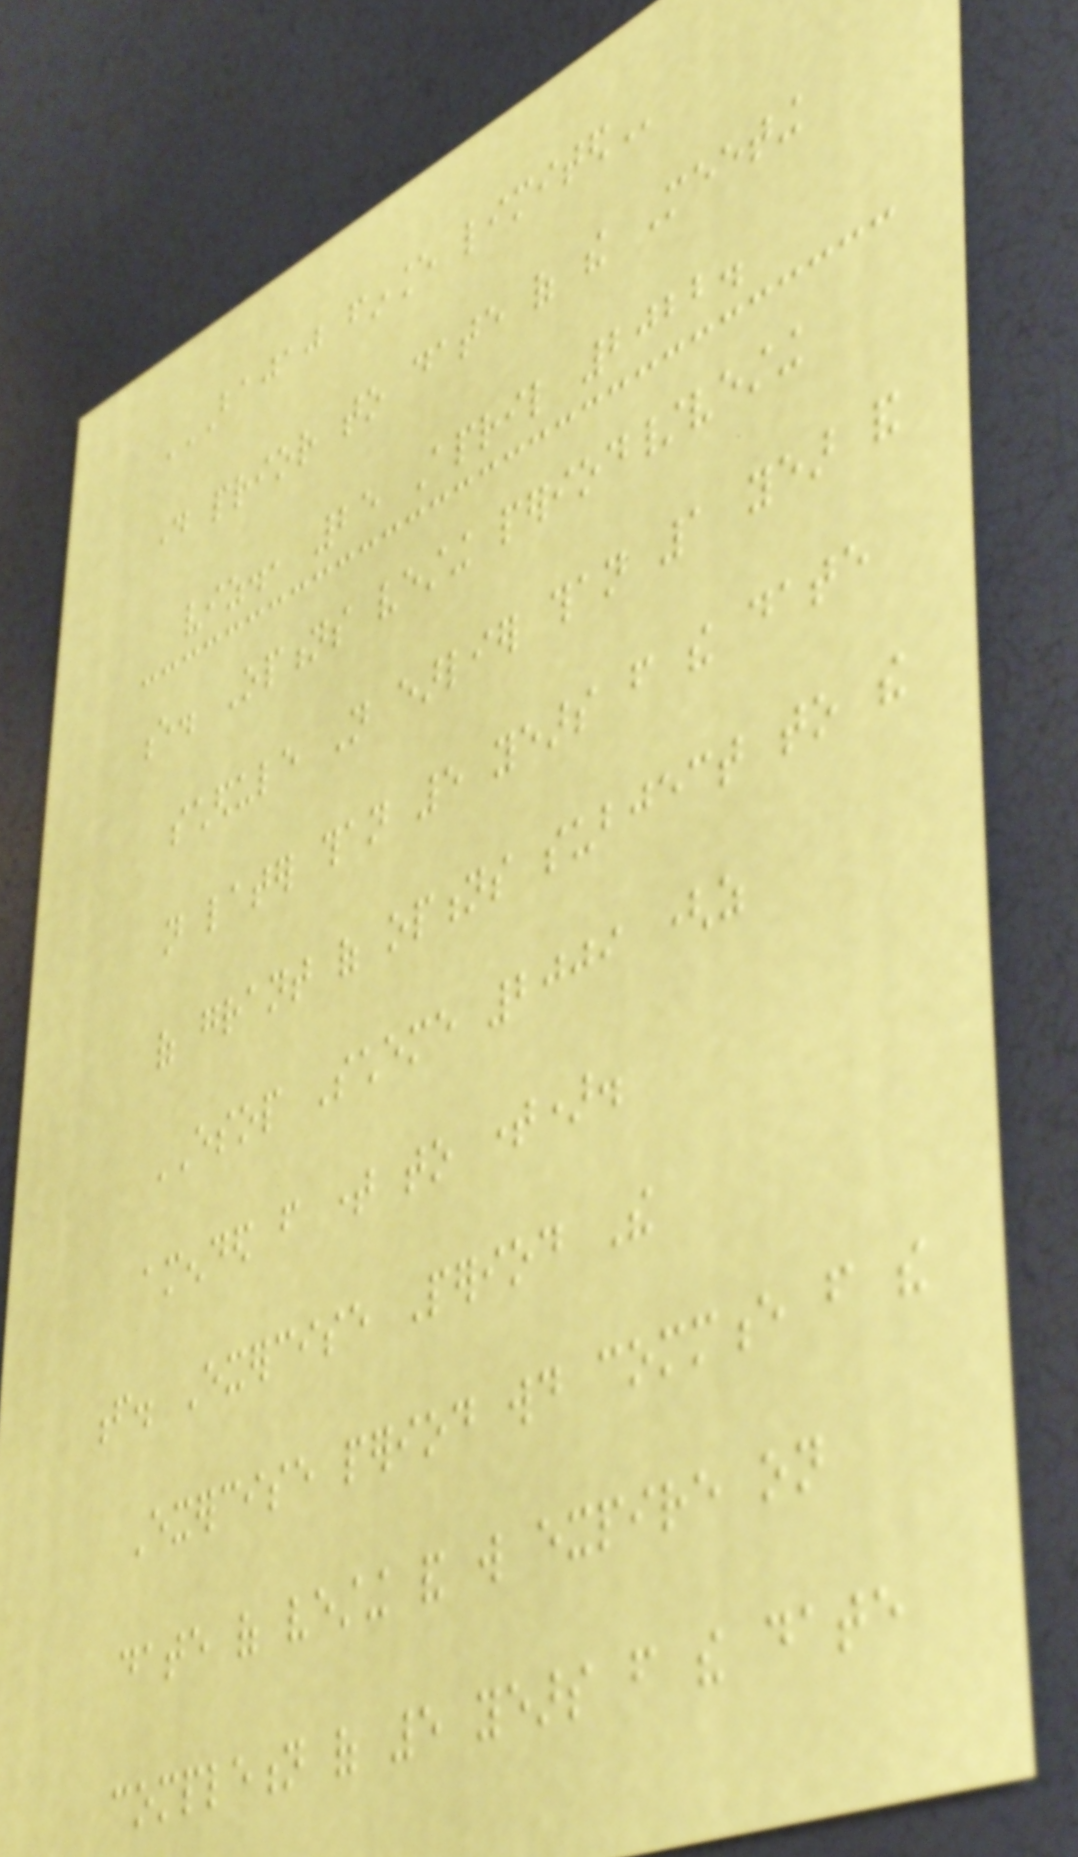BAJAJ FINANCE LIMITED
day prior to date of the Meeting
viz., 25 April 2022.
e. Options vesting period/vesting
schedule Not earlier than 1 year and
not later than 5 years from the date
of grant of options subject to the
ESOP Scheme 2009 (as
amended from time to time).
f. Exercise Period The
Exercise period would commence from the
date of vesting and will expire on
completion of 5 years from the date
